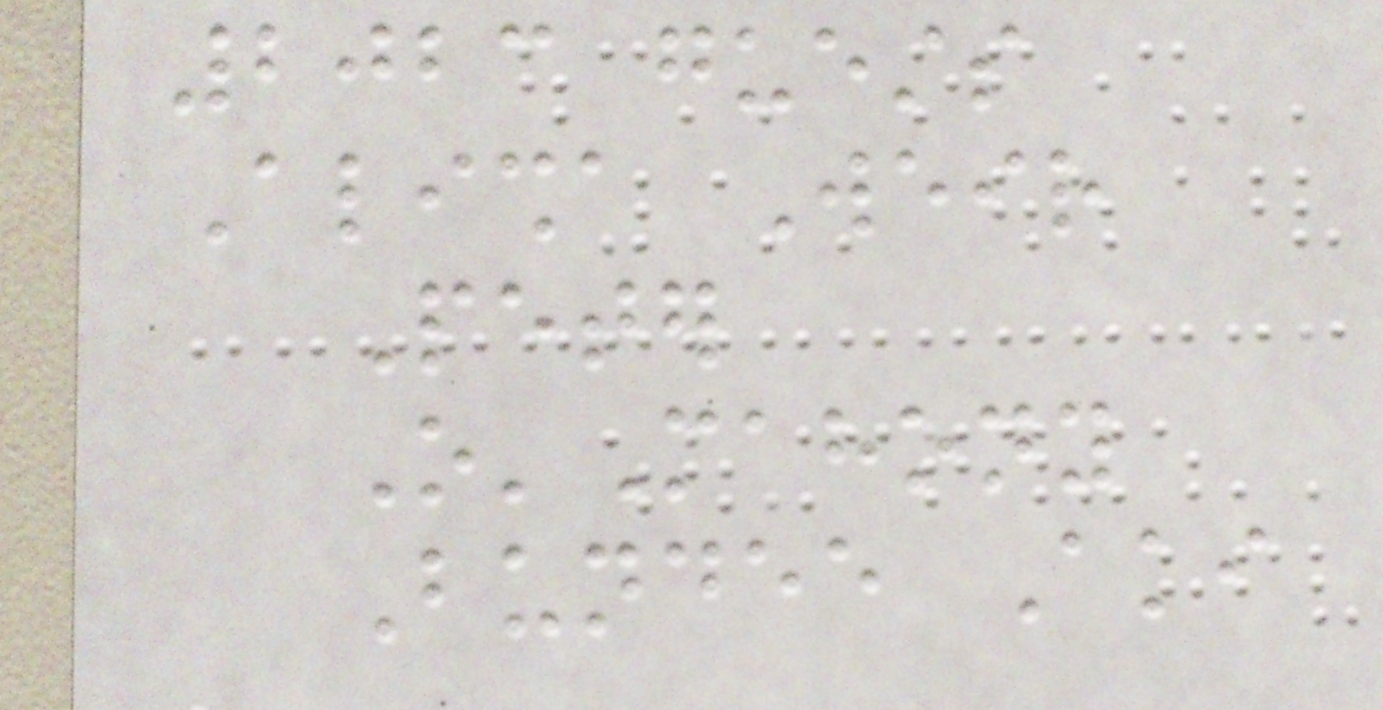2023 guests
Alisha Weir
Peter
O'Mahony
Bundee Aki
